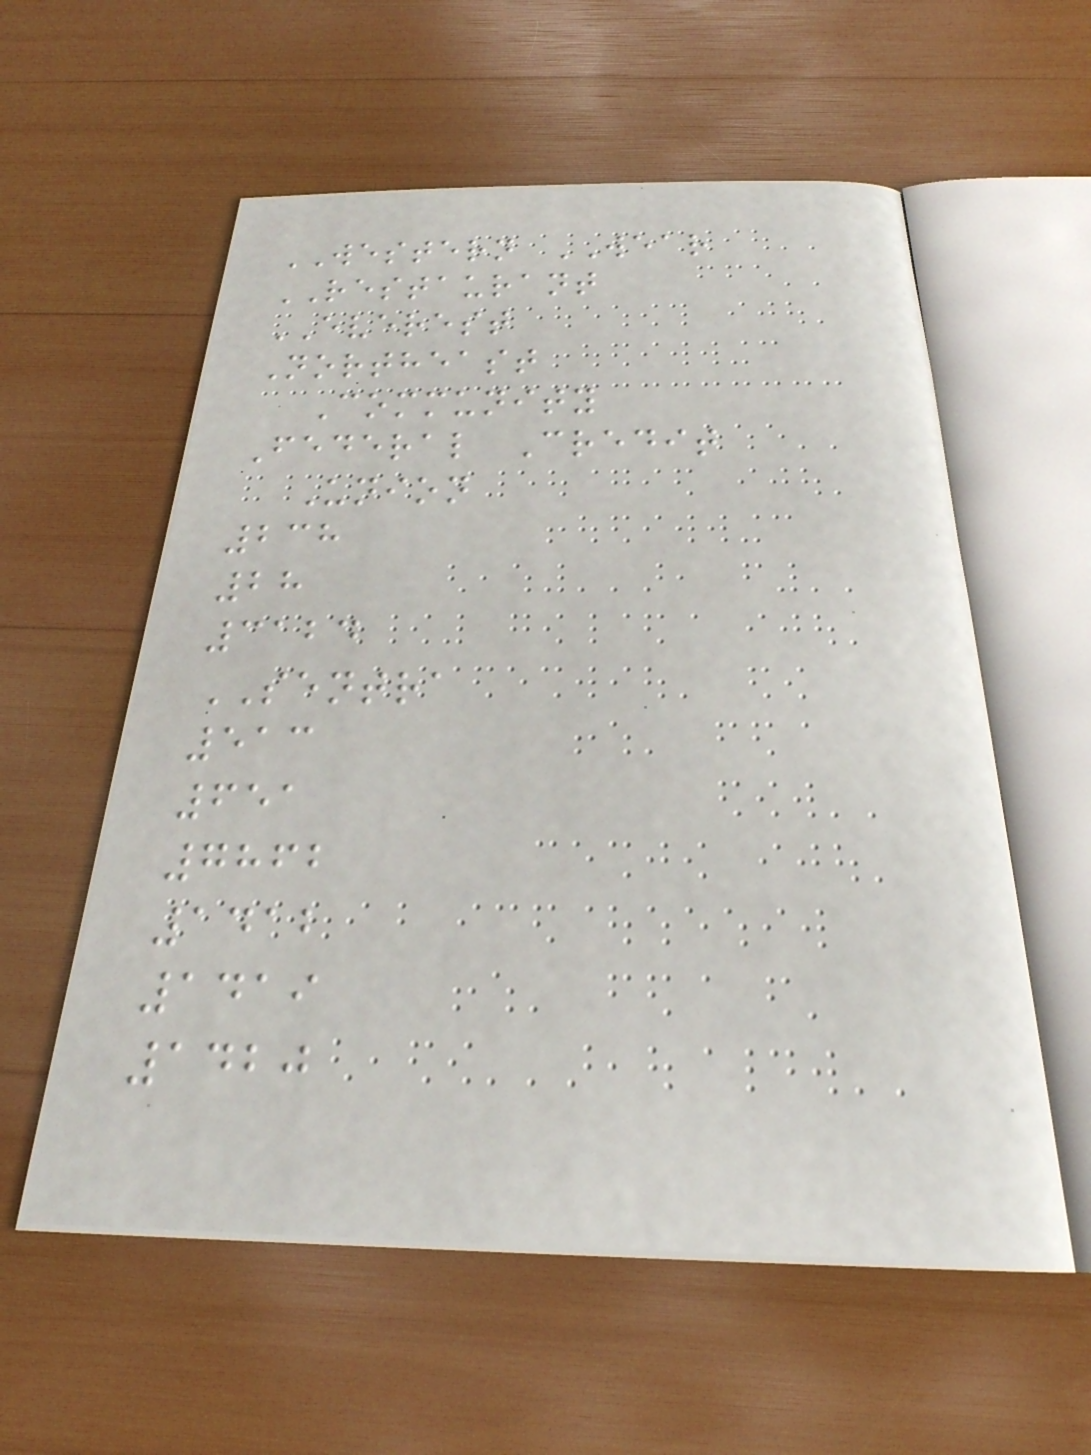WESTERN WEAR
RESTAURANT
EVEREST
Northeast
Community
Federal Credit
Union
238
28
3124
SENTRA
513
651
7862
1412
1419
1420
